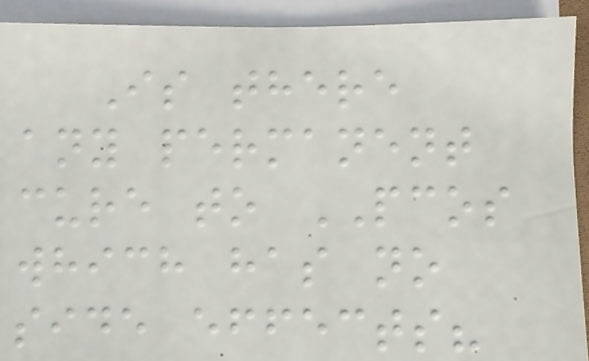Is there
any permanent
cure to PCOS
which has no
side effects?
